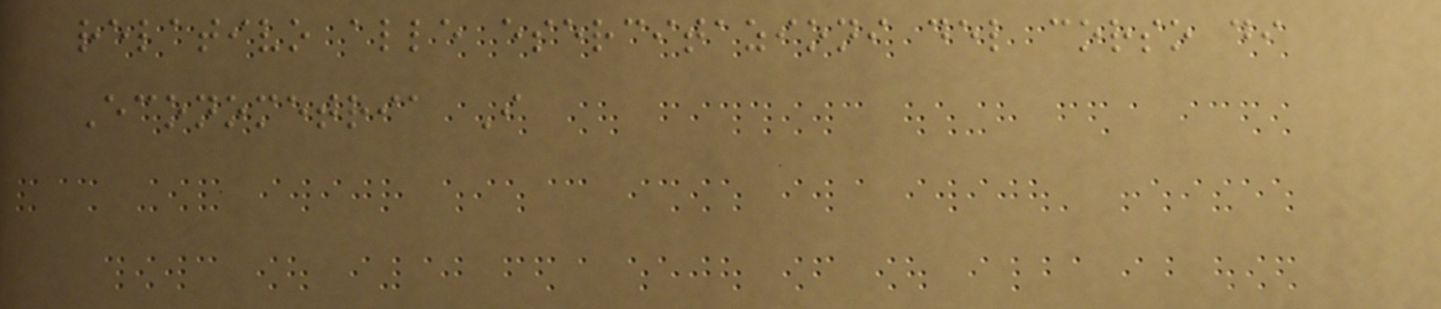relativo alle esercitazioni del corso di
Econometria I
